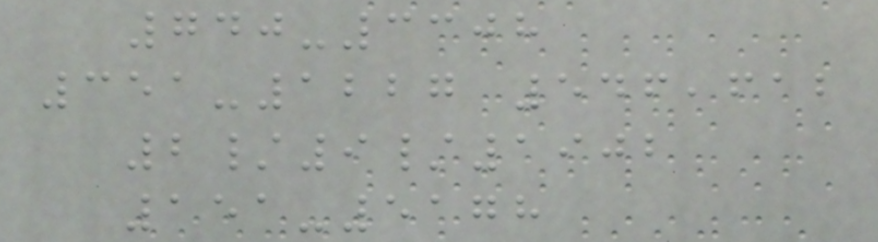740-3308
351-1227 546,612
2/9/1902
151-5178
